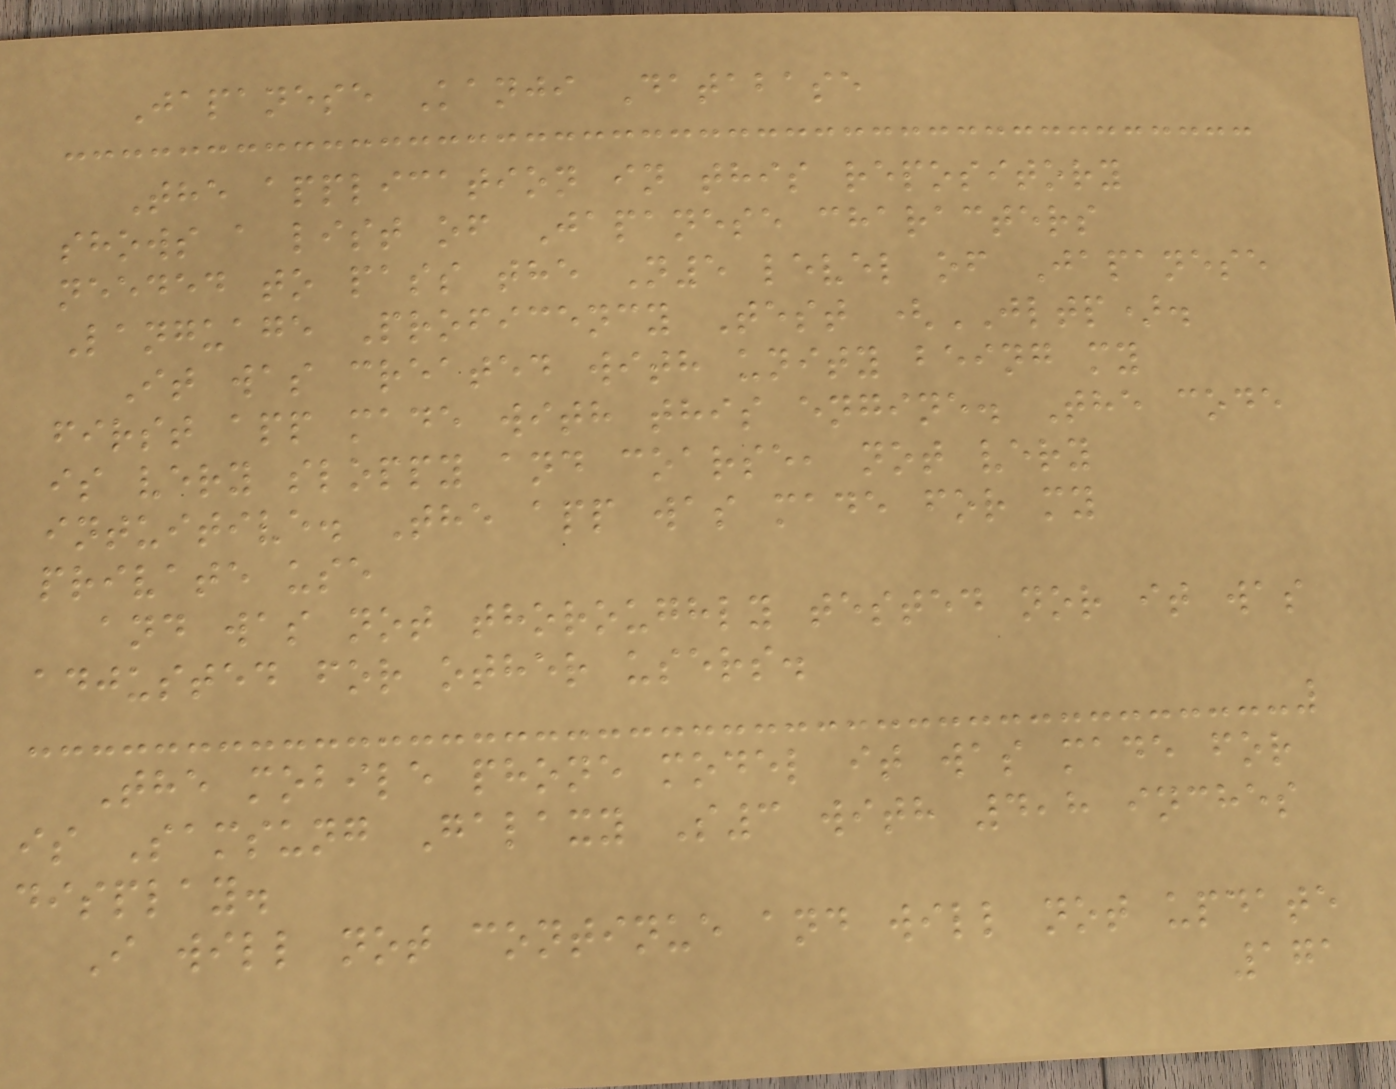Japanese Kanji Database
The application in this repository
shows a list of Japanese characters
needed to pass the N5 level of Japanese
Language Proficency Test (JLTP).
It was created with unity being my
first app made with this engine. The code
is very sloppy and coarse, not very
intuitive. The app was made for my
private use
and was not thoroughly tested nor it was
adjusted for other users.
The mobile phone model it was made for
is Samsung Galaxy S3 with 4,8 inches
display.
I will not continue and will not update
171
